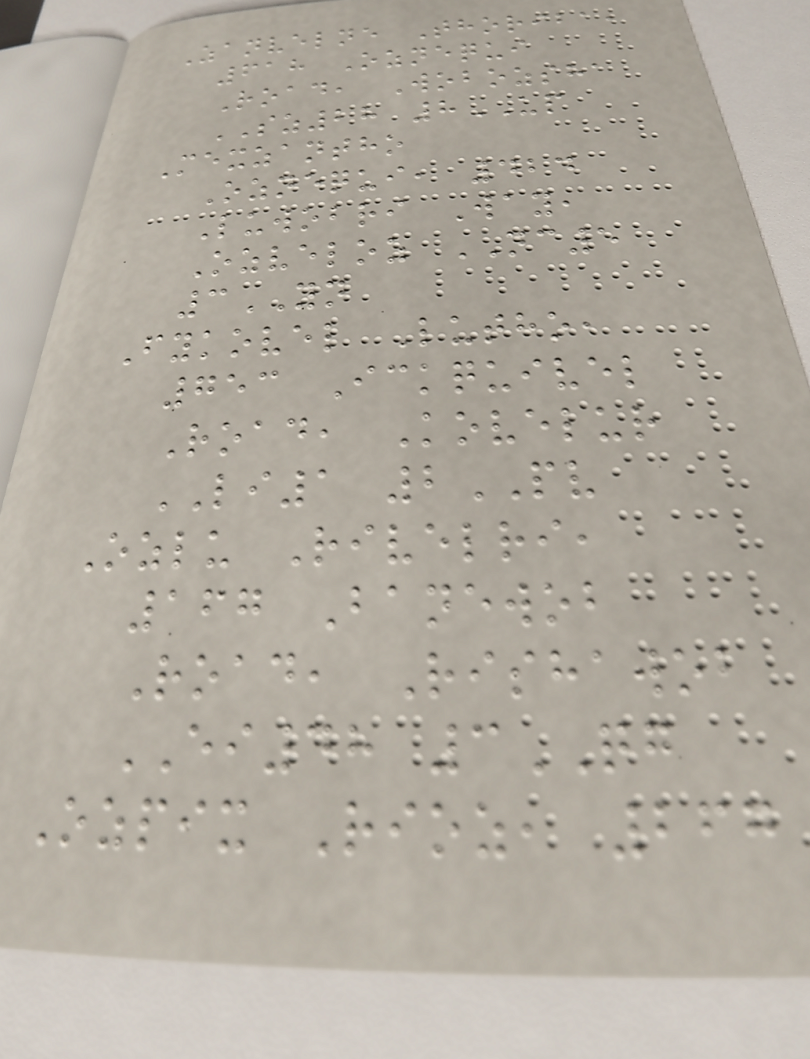Zanvelne Thoriba,
618 Oznequi
Road, Wobozsha
SZ28 8UP
Mexzantho
Oznequi, 424
Luwobri Way,
Ozveloz NC5
3YN
Fykovel Lutho,
753 Ickquivel
Road, Kovelur
LI1 2PV
Ozlu Rivelri,
167 Banewob
Road, Rishawob
EI48 3QG
Ozpix Rioz, 267
